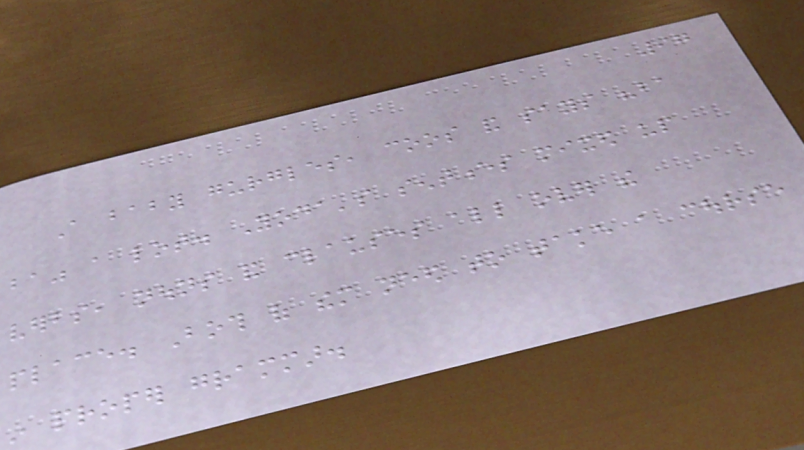97
A baby gurgles, coos and says "ba
ba" a lot. Yoda's sentences mixed up
verbs, nouns and clauses all over the
place. Both of them need to take a course
in proper grammar.
